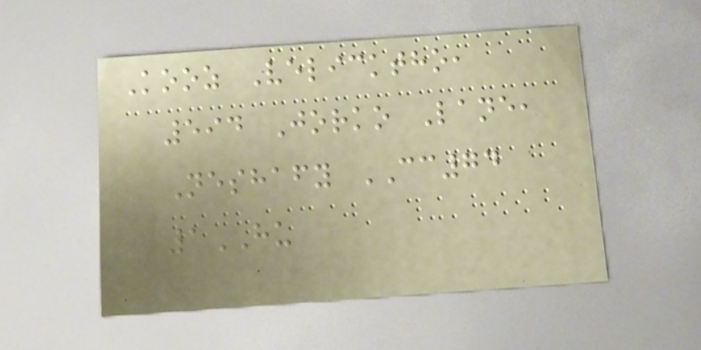Kooz Velicktho,
594 Jorko Lane,
Neshafy CC74
1HU
